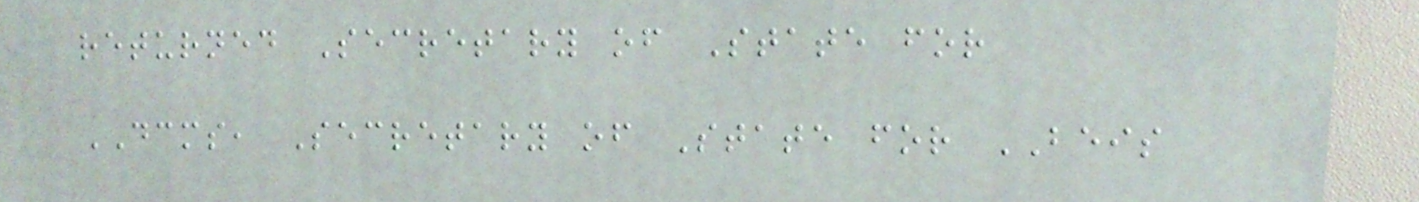returned Secretary of State for
DCMS, Secretary of State for BEIS
